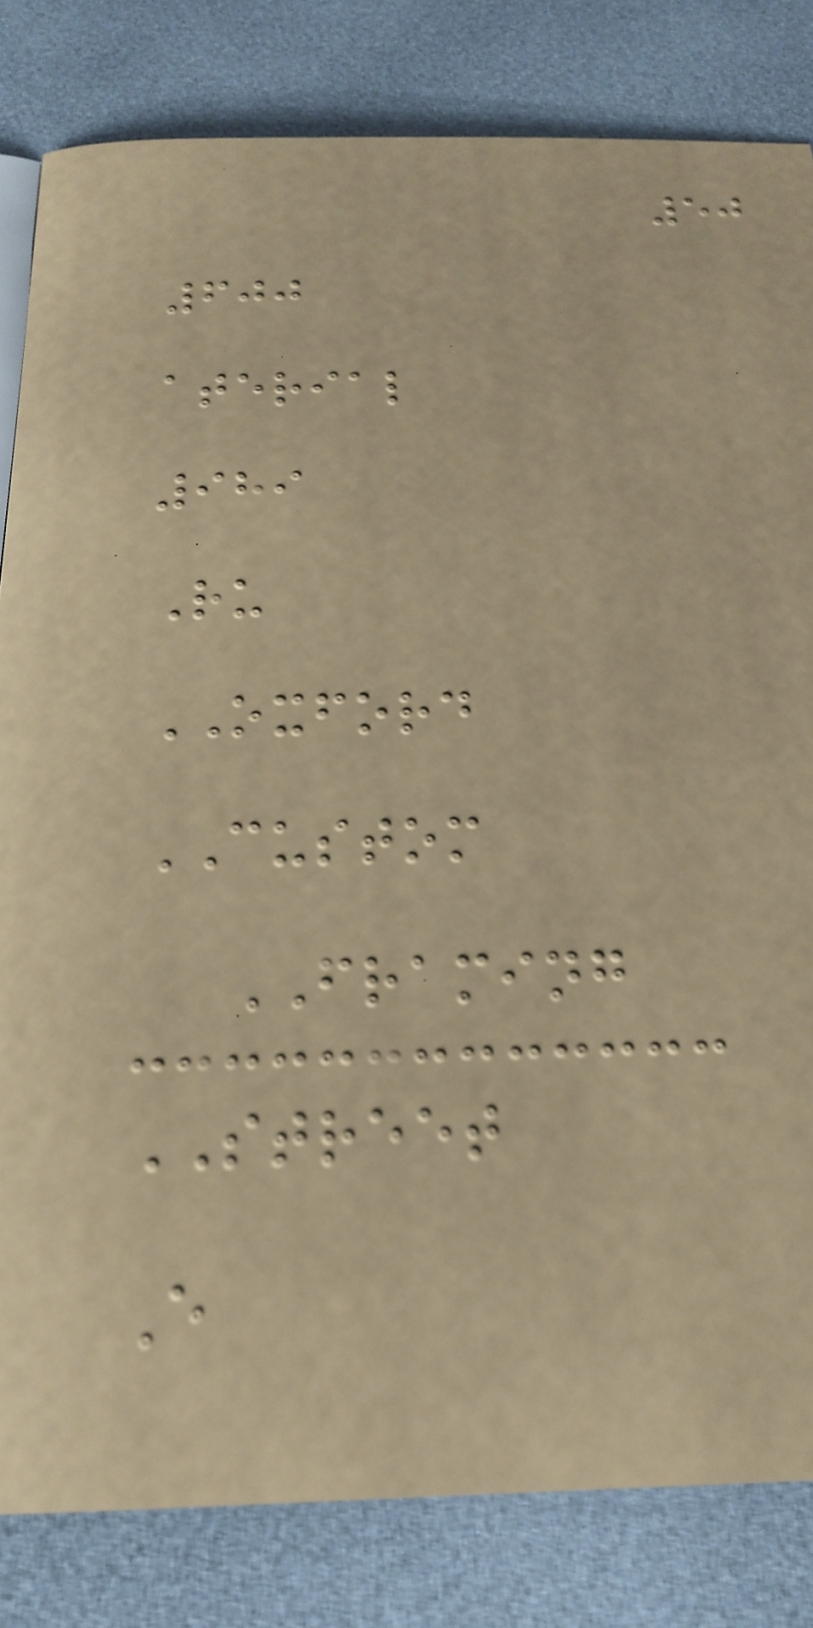50
600
aterial
989
Ru
OXFORD
CUSTOM
FRAMING
STREET
E
